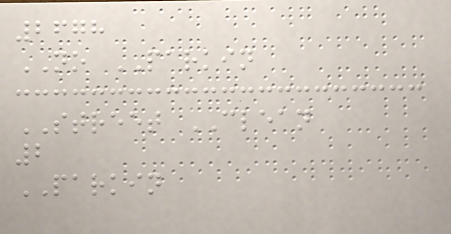2678
NO PARKIN
STREET CLEAN
2
PARKIN
